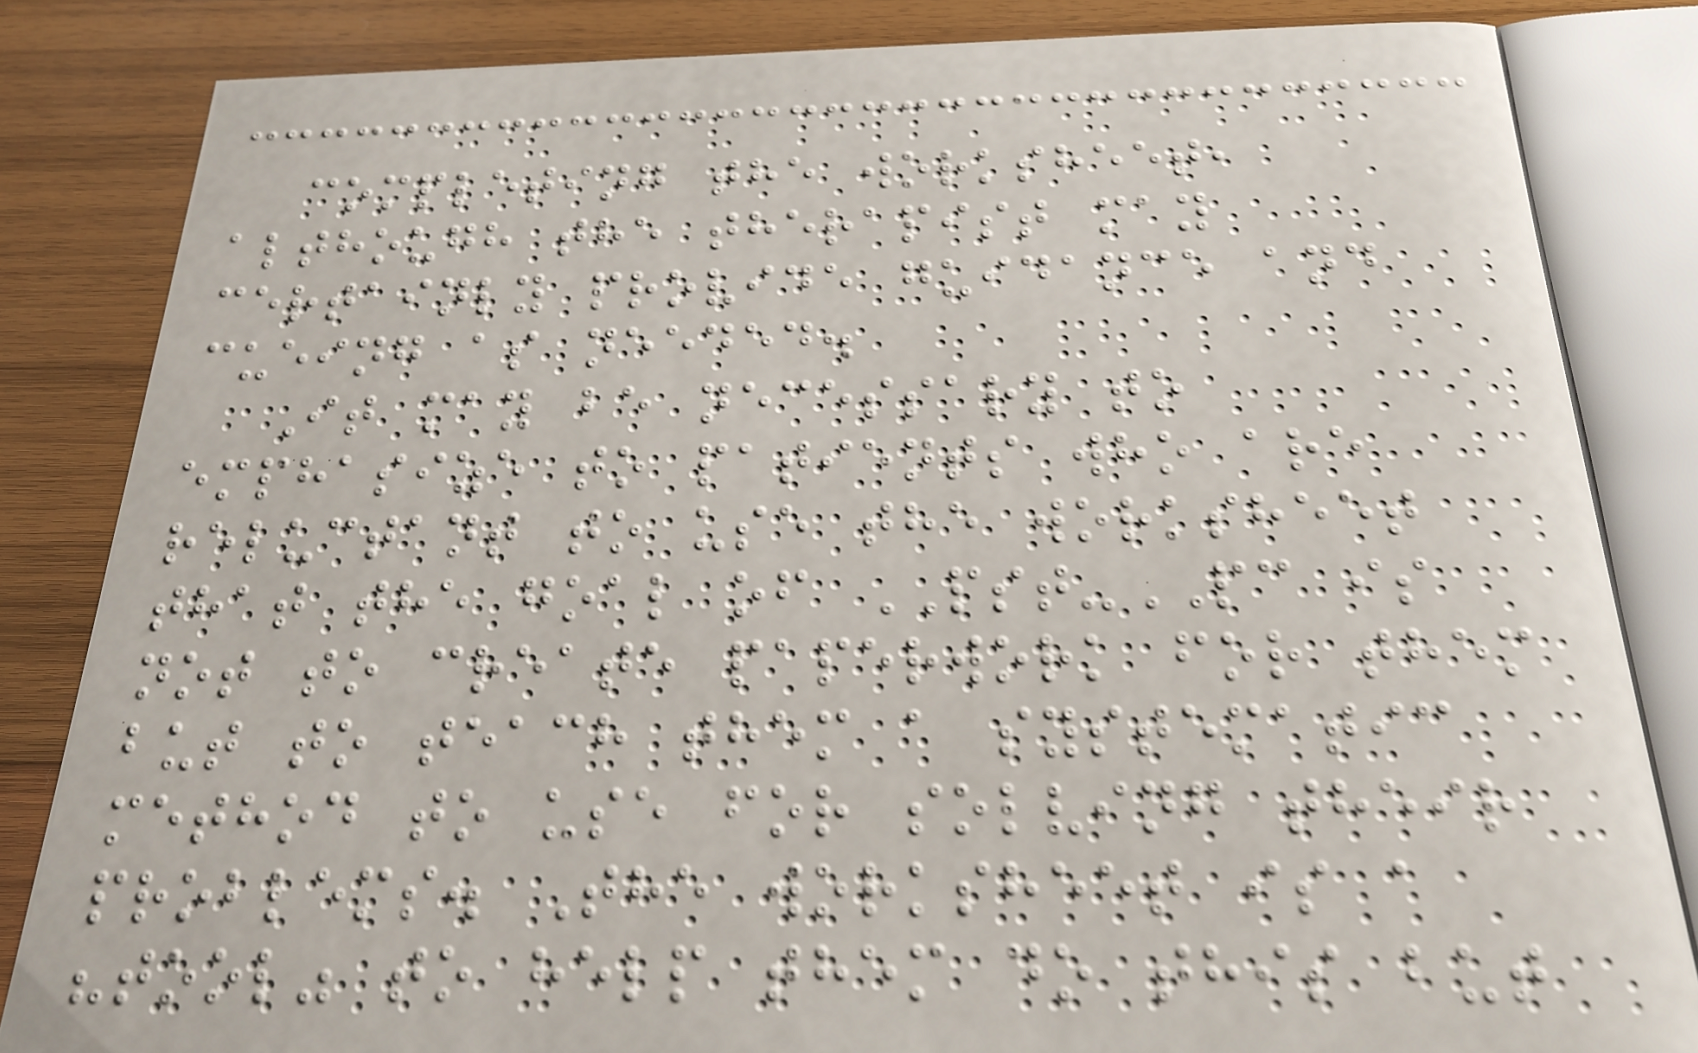completing the worksheet,
although the therapist may
certainly provide guidance and
cueing as needed.
It may be necessary to
emphasize to patients who are
reluctant to use the worksheet
that the goal of PST-PC is
not to create paperwork for them
but to teach them a systematic
method to use for solving their
problems. The worksheet is a
"tool" to help them do this but
